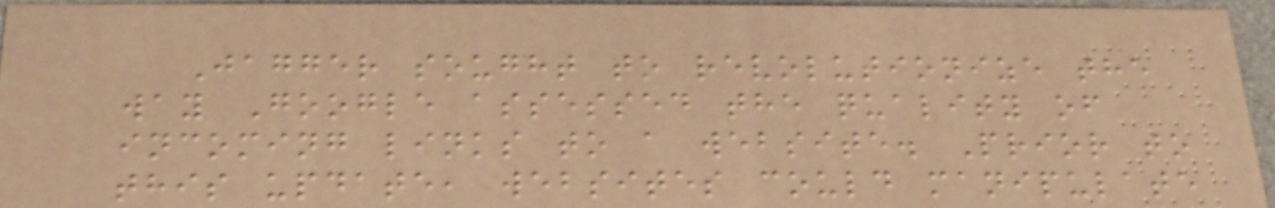Jagger sought to revolutionize the
way Google assessed the quality of
incoming links to a website. Prior to
this update, websites could manipulate
